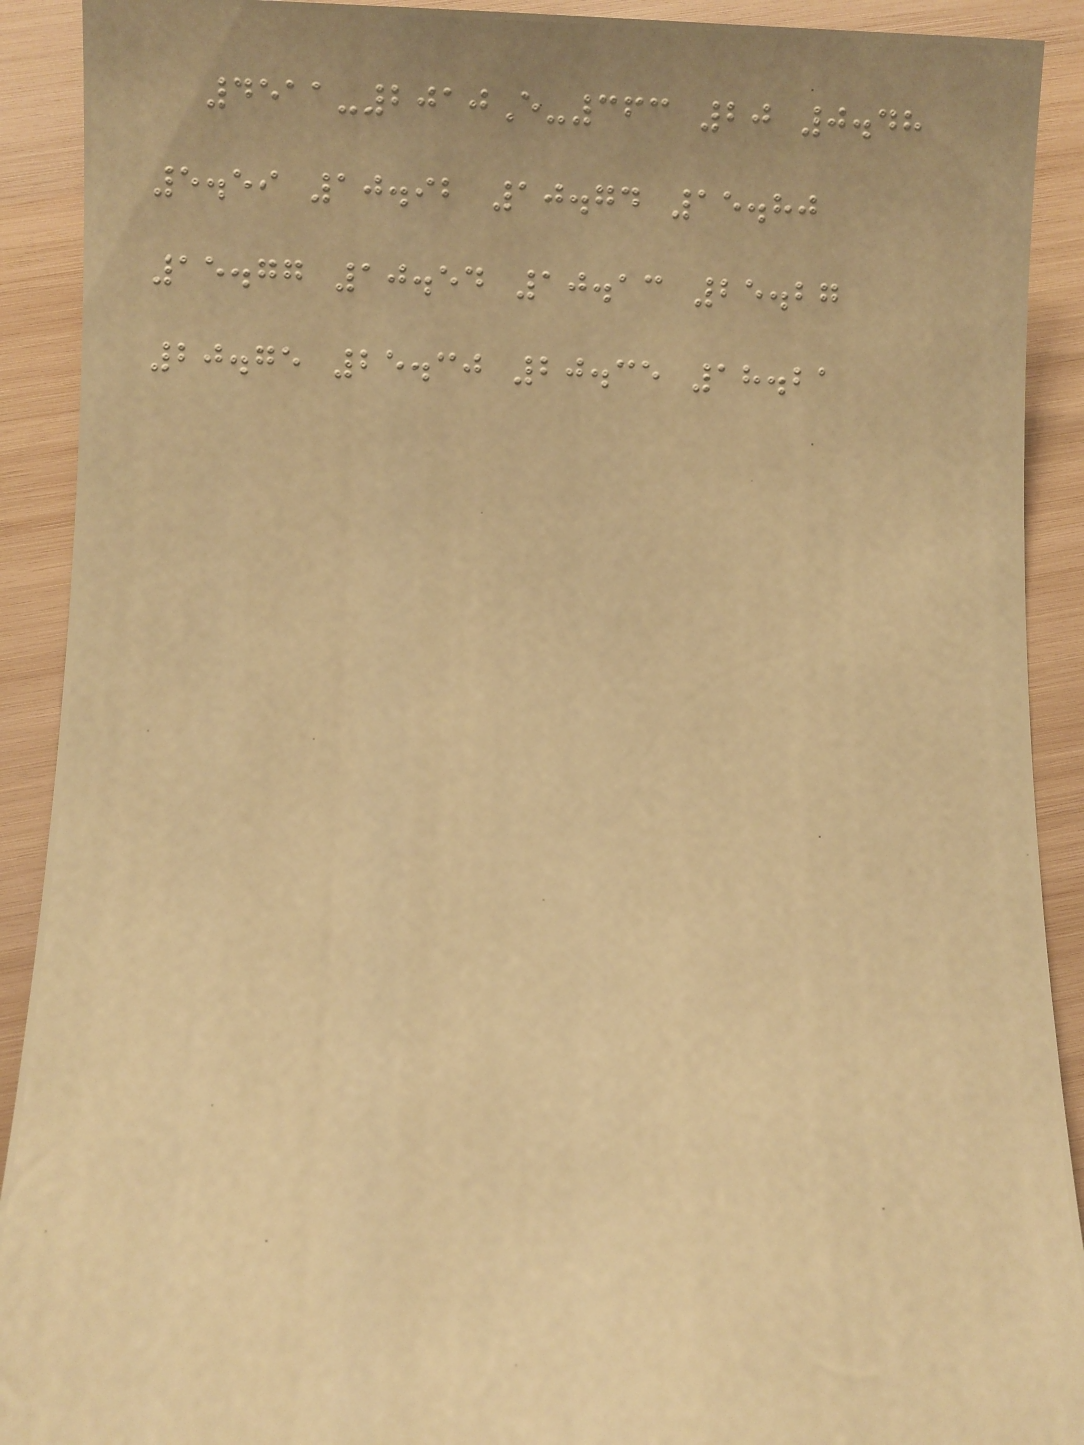4511-2010E-363 20 0.48
5.59 10.92 10.74 15.80
15.77 10.54 10.13 25.27
20.75 25.30 20.35 18.21
